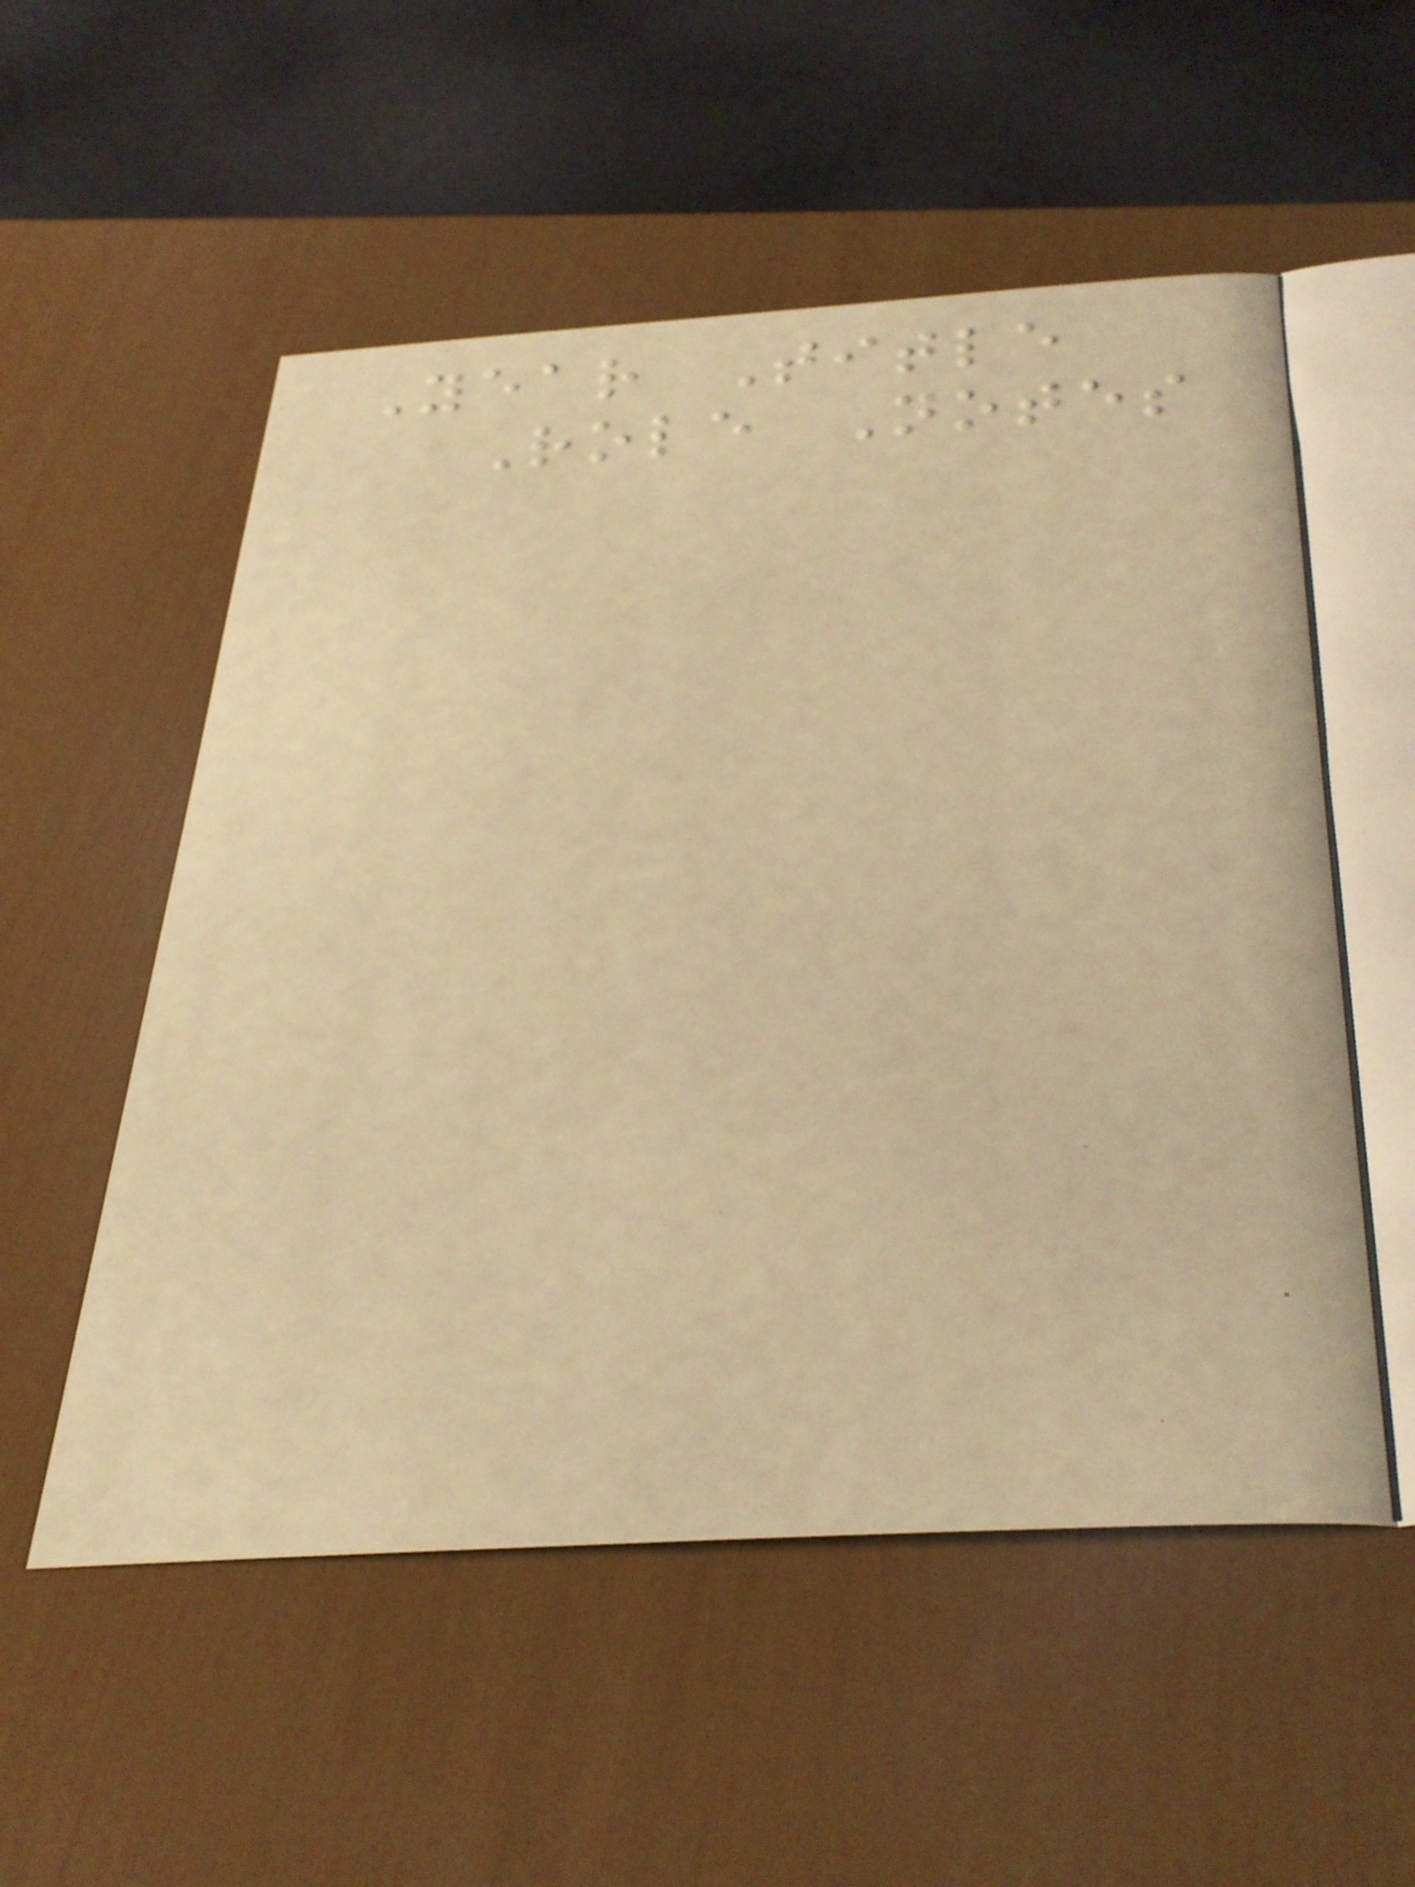Year Title
Role Notes
